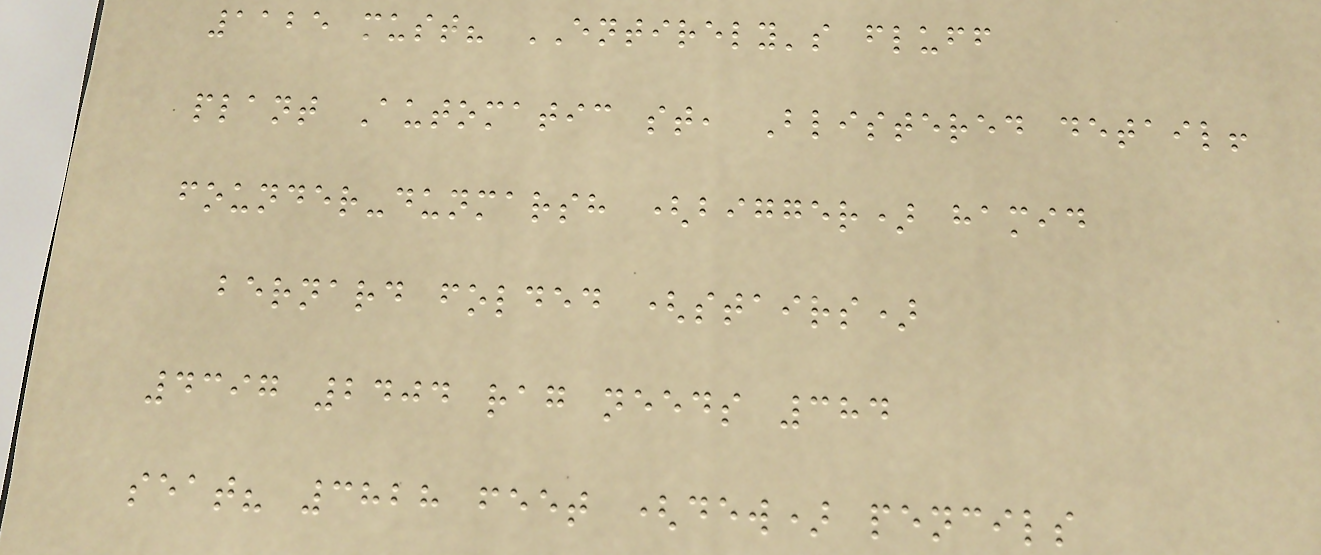1125 must? ENTIRELY's fluff
plant Automatic st, Blistered detail!
founder-dunmarsh (bigger) hamid
bernard folded (stairs)
4397 2404 rag needs 384
seat? 3828 feet (dew) pencils
